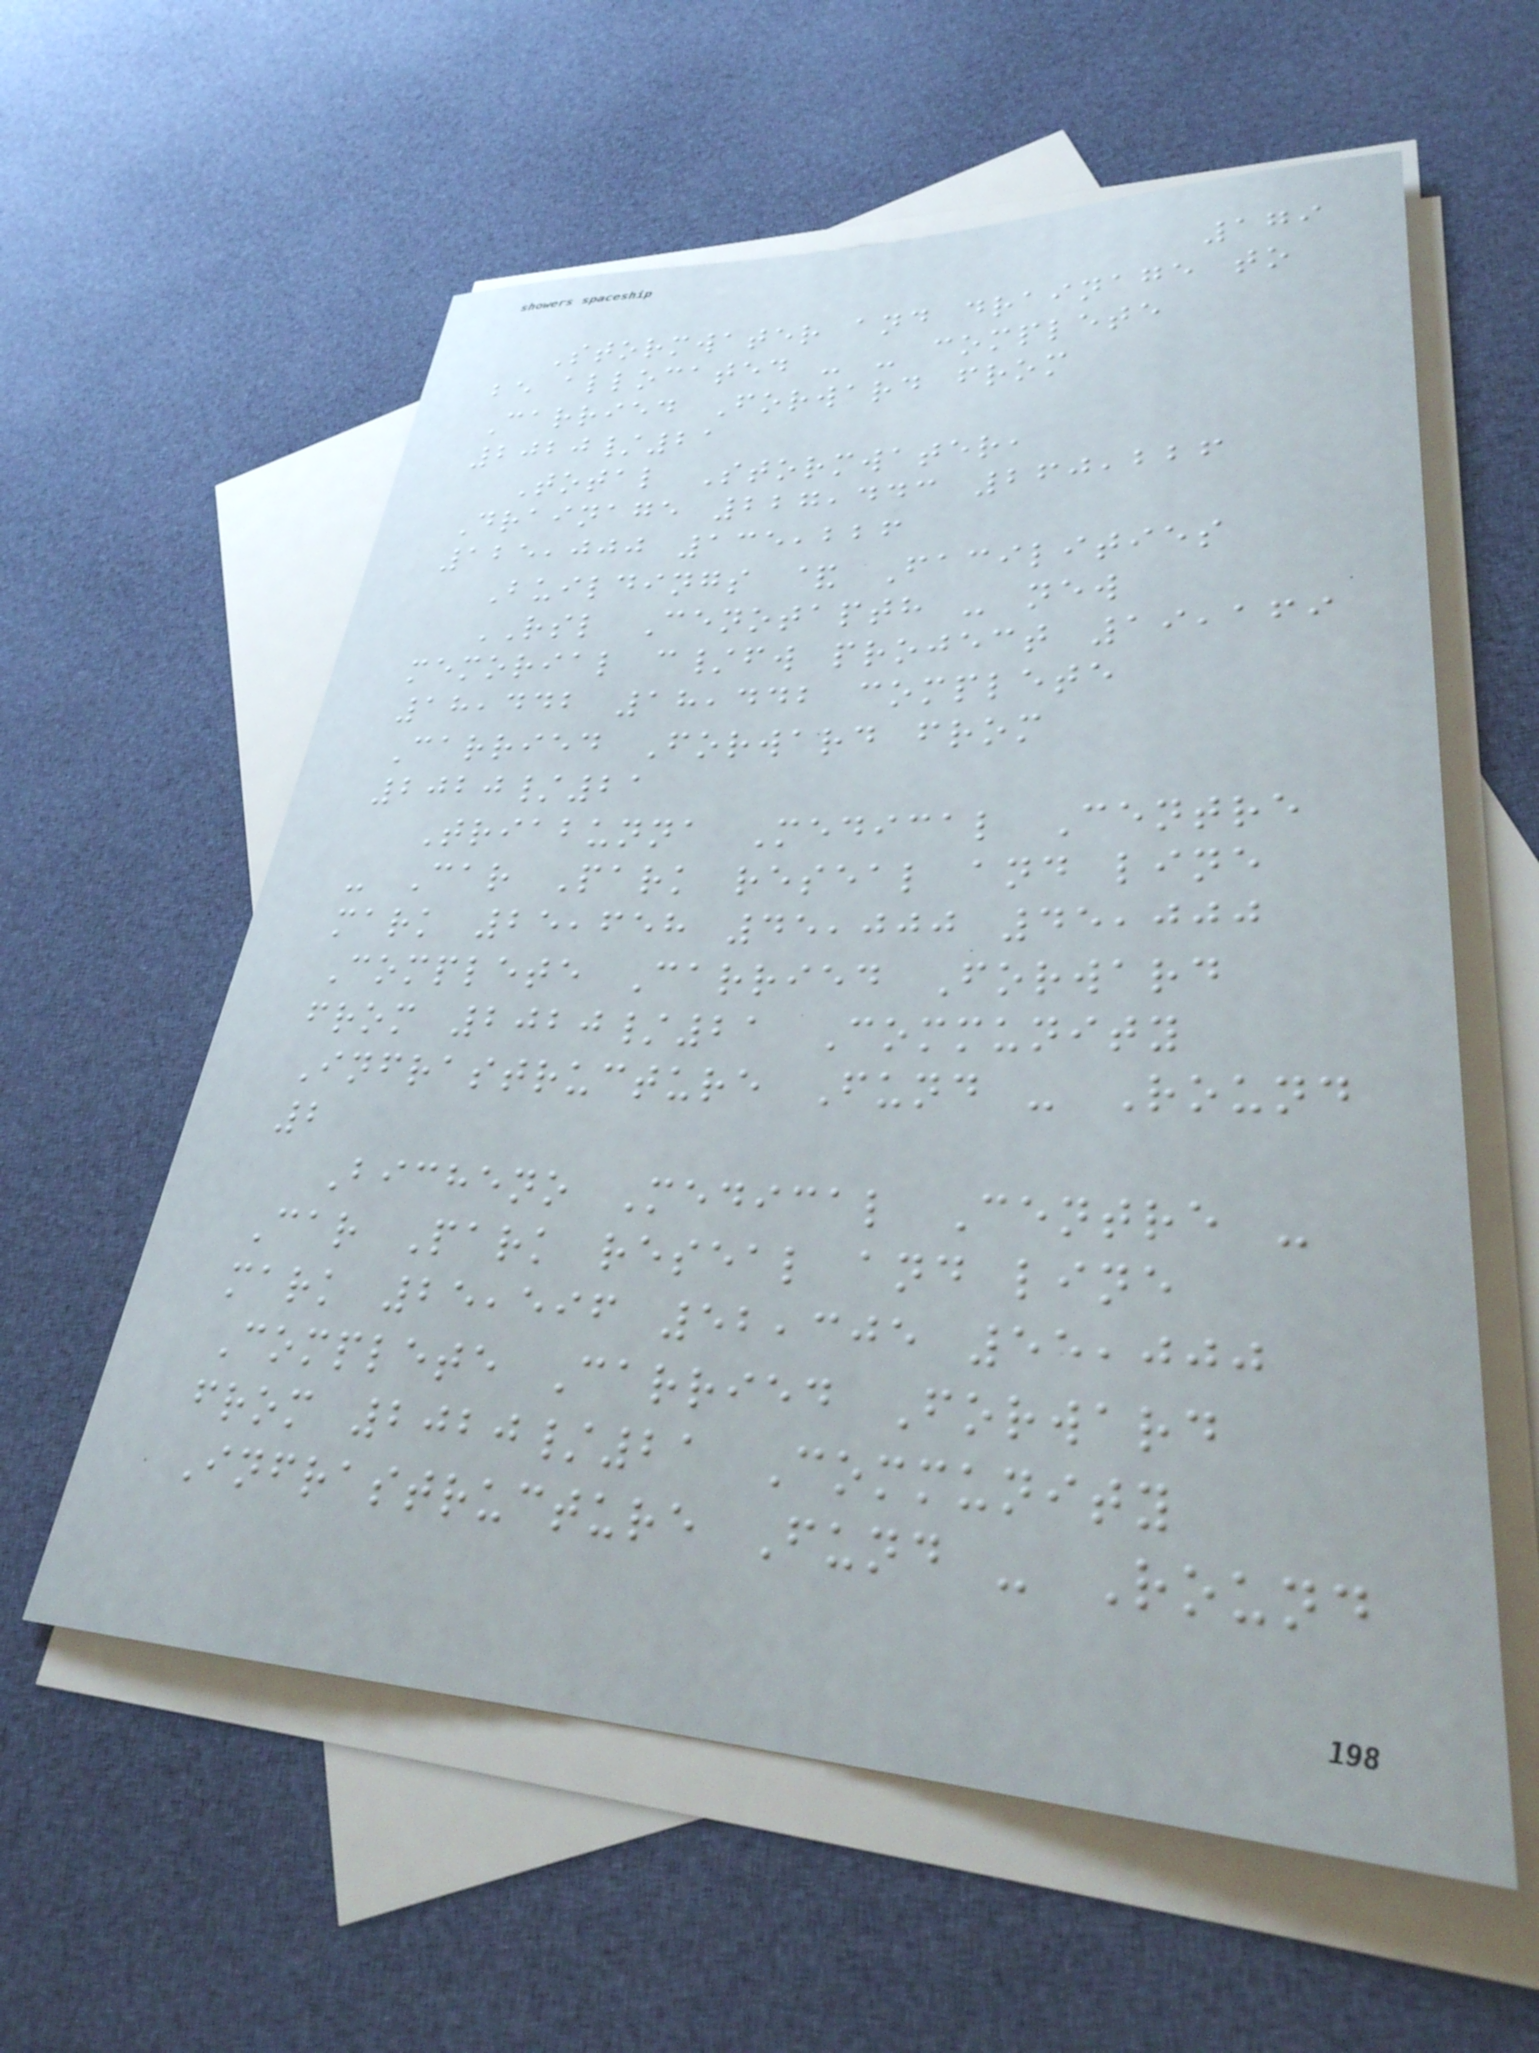179
Stormwater and drainage to
be allocated - - complete
Carried Forward from
2020/21
Total Stormwater,
Drainage 227,443 260,226
125,000 135,226
Buildings & Facilities
RSL Cenotapth - new
memorial c/fw project 19,169
18,442 18,442 complete
Carried Forward from
2020/21
Triabunna Medical Centre
- Car Park reseal and line
mark 25,658 45,000 45,000
Complete Carried Forward
from 2020/21 Community
Infrastructure Fund - Round
2
Bicheno Medical Centre -
Car Park reseal and line
mark 25,596 52,305 55,000
Complete Carried Forward
from 2020/21 Community
Infrastructure Fund - Round
